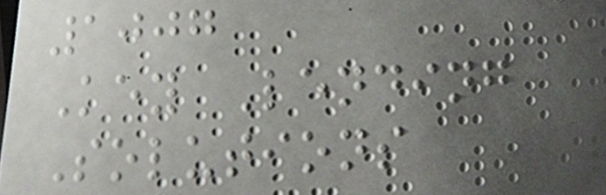1007
Key Lending
Solutions
